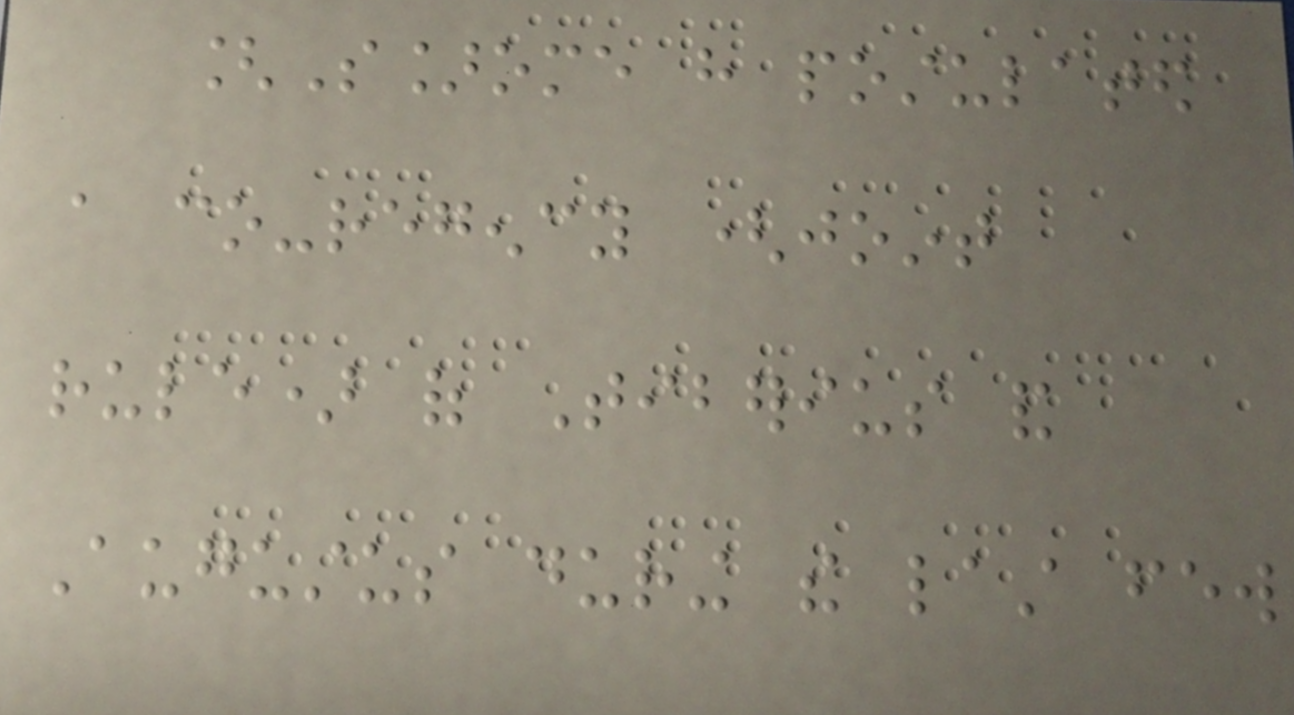[S]ome have postulated
a co-regency (joint
rule) of Tiberius and
Augustus during the last few
